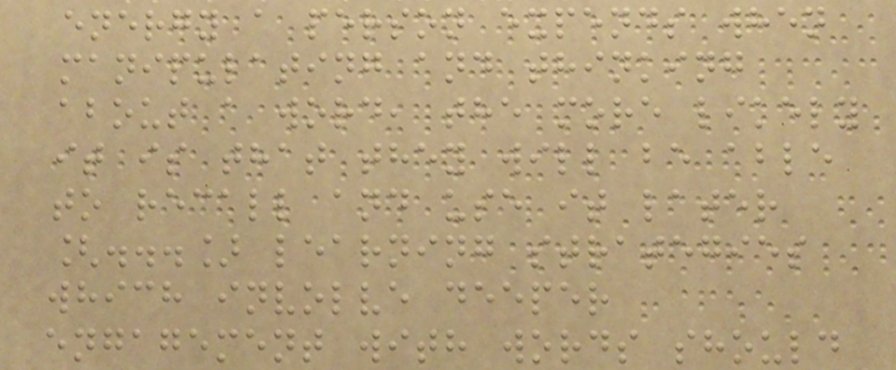energy a person expends when
manipulating and thinking
about a word, the more likely
it is that they will be able
to recall and use it later
[...] learning strategies
which involve deeper
engagement with words should
